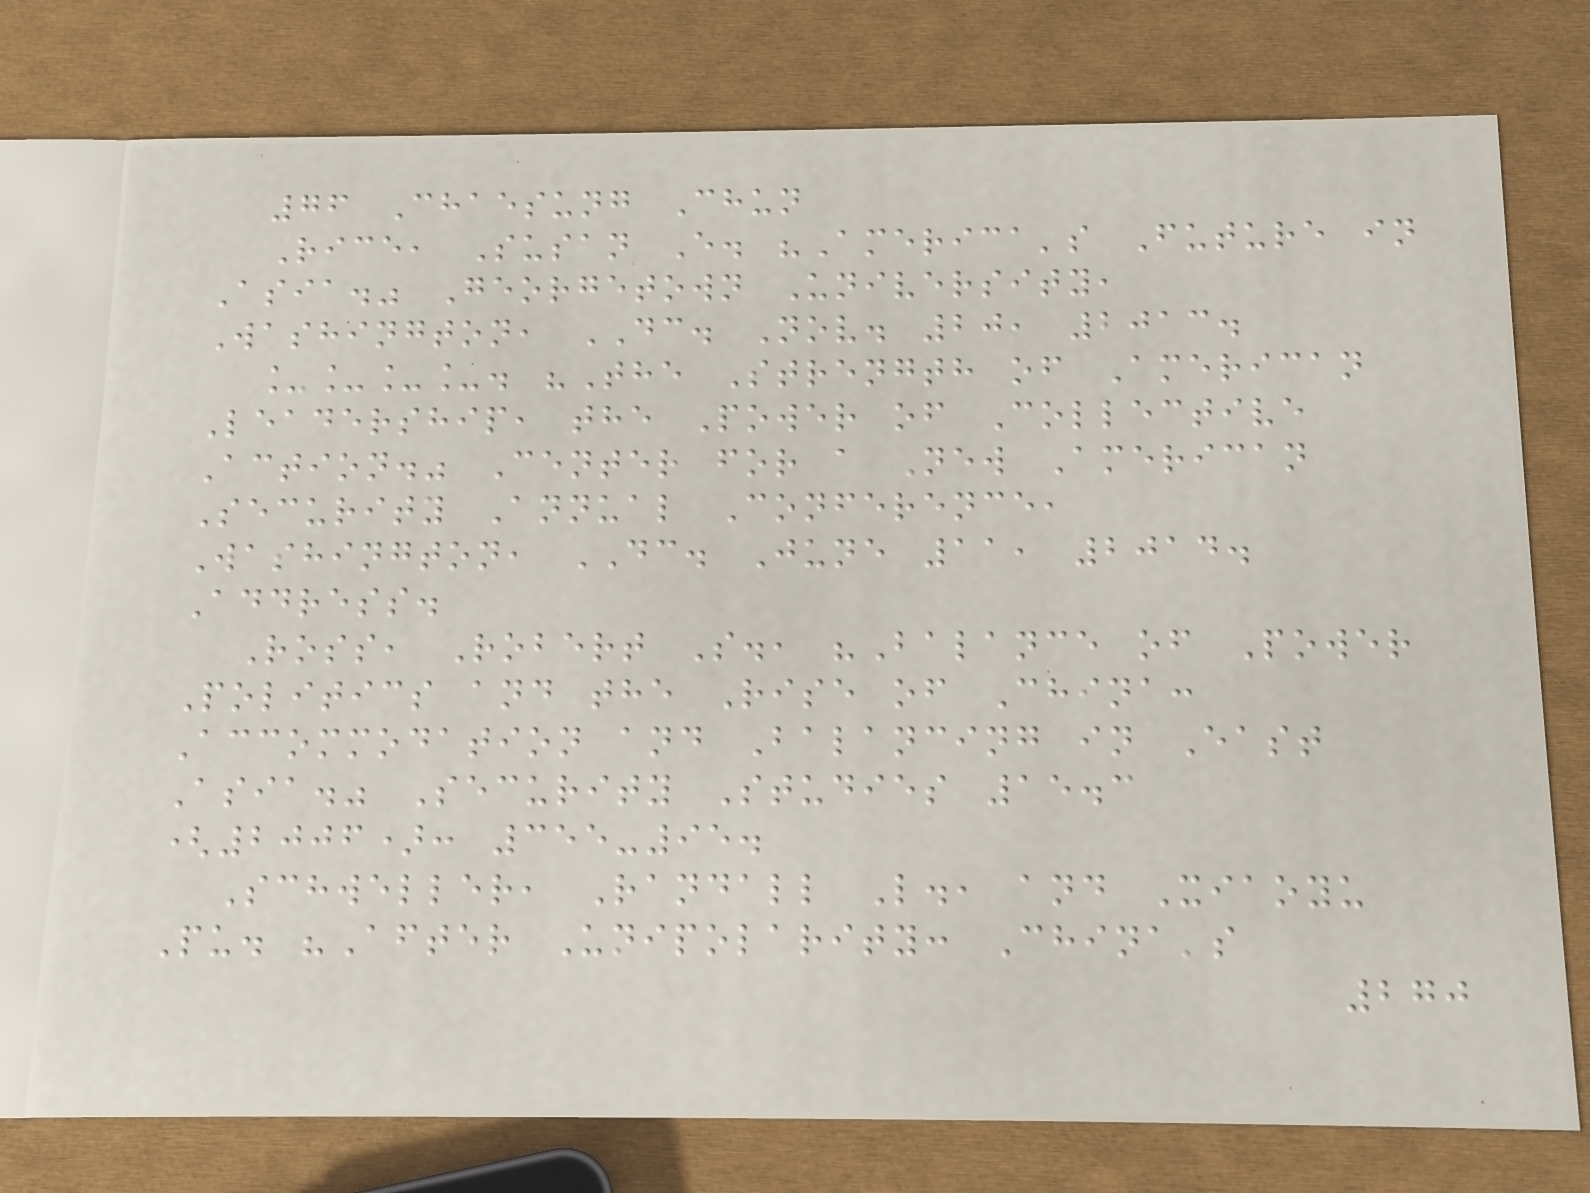76 Chaesung Chun
Rice, Susan E. "America's Future in
Asia." Georgetown University,
Washington, DC. Nov. 20, 2013.
____. "The Strength of American
Leadership, the Power of Collective
Action." Center for a New American
Security Annual Conference,
Washington, DC. June 11, 2014.
Address.
Ross, Robert S., "Balance of Power
Politics and the Rise of China:
Accommodation and Balancing in East
Asia." Security Studies 15.3
(2006): 355-95.
Schweller, Randall L., and Xiaoyu
Pu. "After Unipolarity: China's
270
